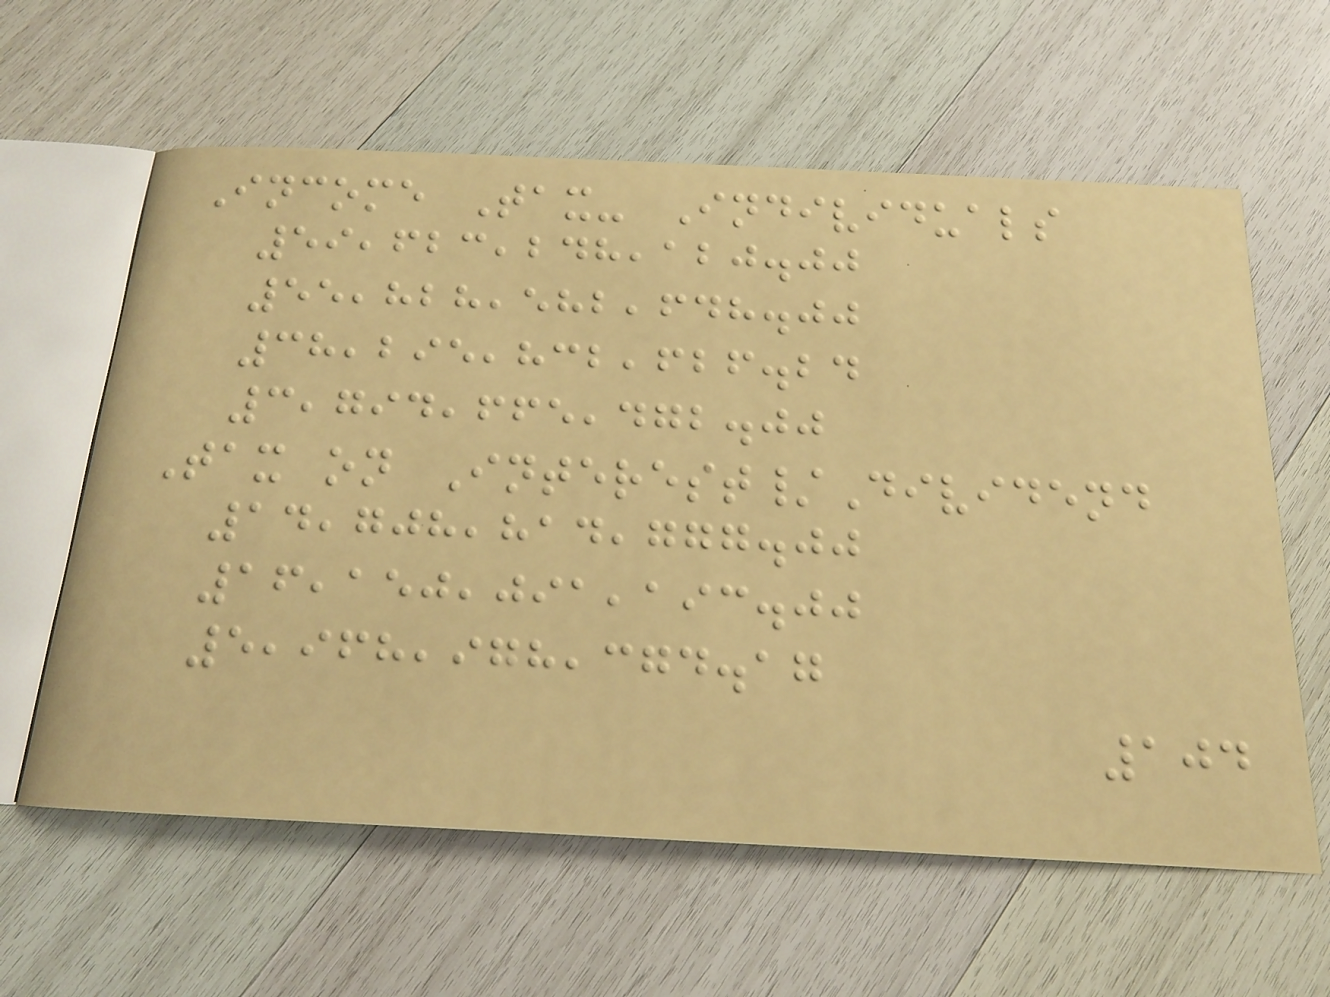Income Tax- Individuals
59,623,248,120.00
55,828,582,648.00
38,295,832,626.24
3,794,665,472.00
Tax on Interest/Dividend
14,708,814,777.00
16,150,091,193.00
5,968,978,374.17
104
